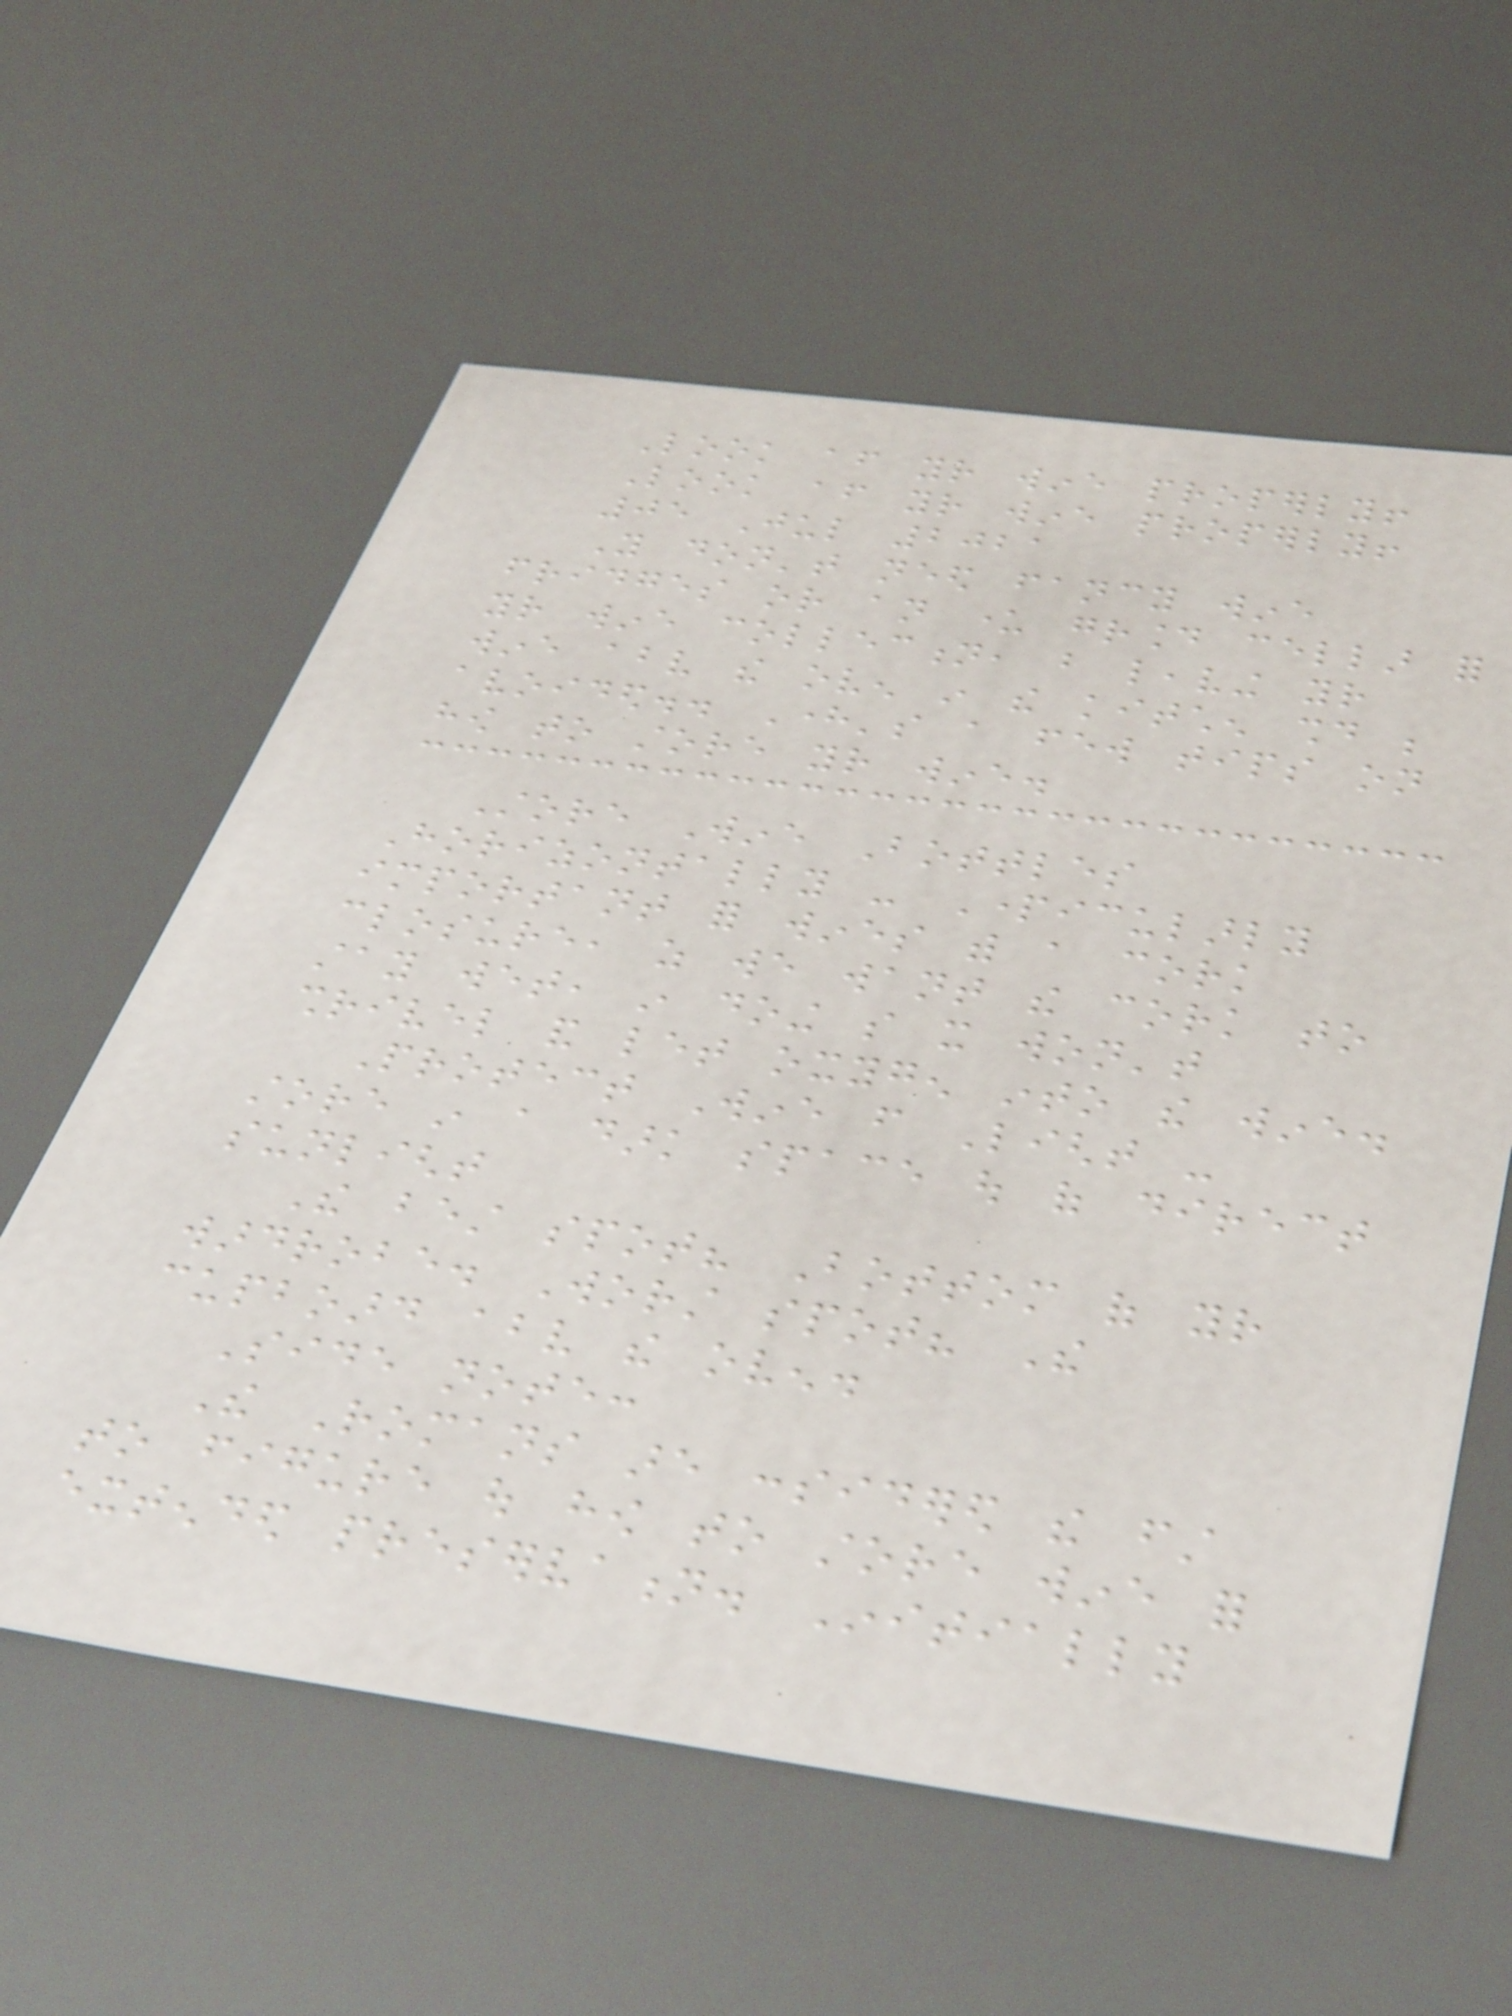Look after your wine properly!
Look after your wine properly!
05 Jul 2021
You don't need fancy wine
fridges or an under ground cellar for
your wine collection, but leaving your
wine above the oven in the kitchen should be
avoided.. Here's a few tips on
how to store your wine.
Store Wine Bottles
Horizontally - Particularly
important for wines with a cork
closure, as we want the cork to
stay wet, in doing so it won't
shrivel and let oxygen into the wine.
Protect Wine from Light -
store in a dark space out of direct
sunlight
The best spot? Bottom of your
wardrobe. Worst spot? The
cupboard above the oven.
Side note:
The Romans are considered the first
to figure out how to store wine for
extended preservation. Initially
